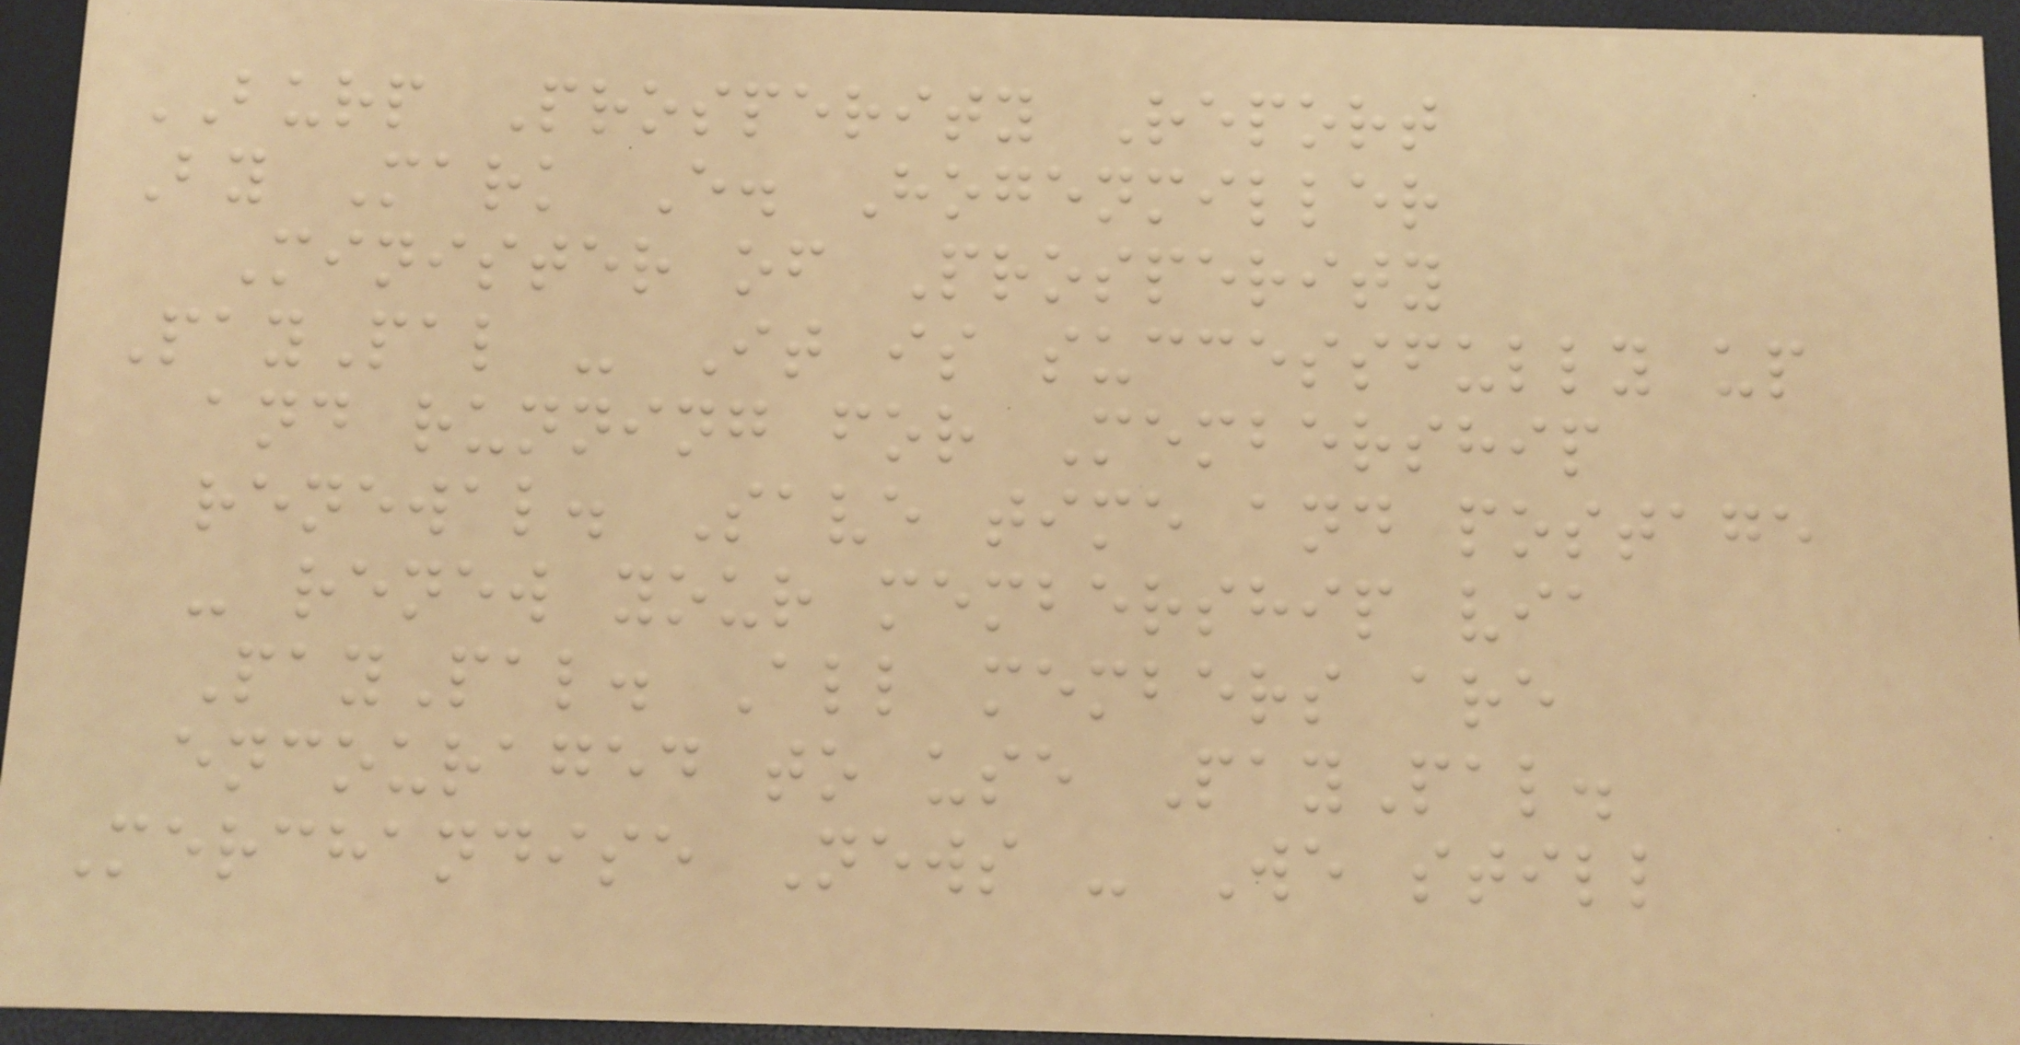BURP Prosperity Report
By Mark E. Hogenmiller
Minister of Prosperity
PayPal - It is successfully up
and running for Membership
renewal. Save time and postage
- renew your membership via
PayPal. All members are
encouraged to use PayPal.
Merchandise News - We still
